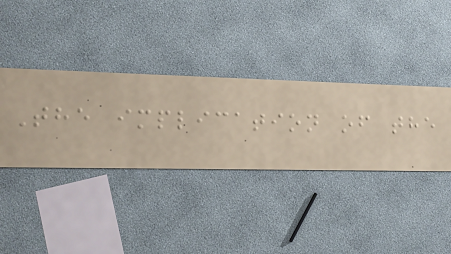The implication of the
